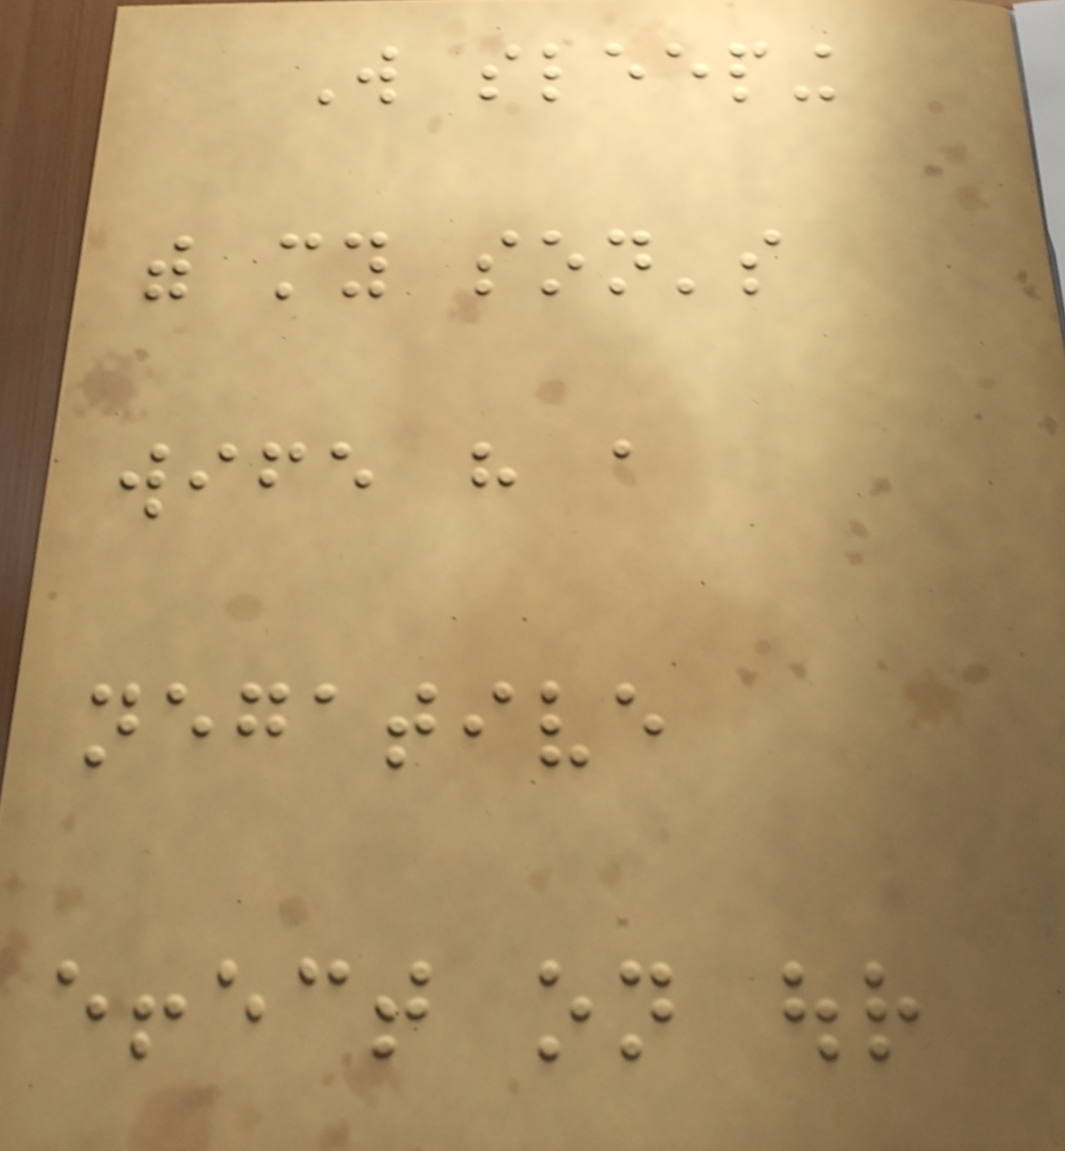Will sleeping
with my son's
wife have a
negative
effect on our
